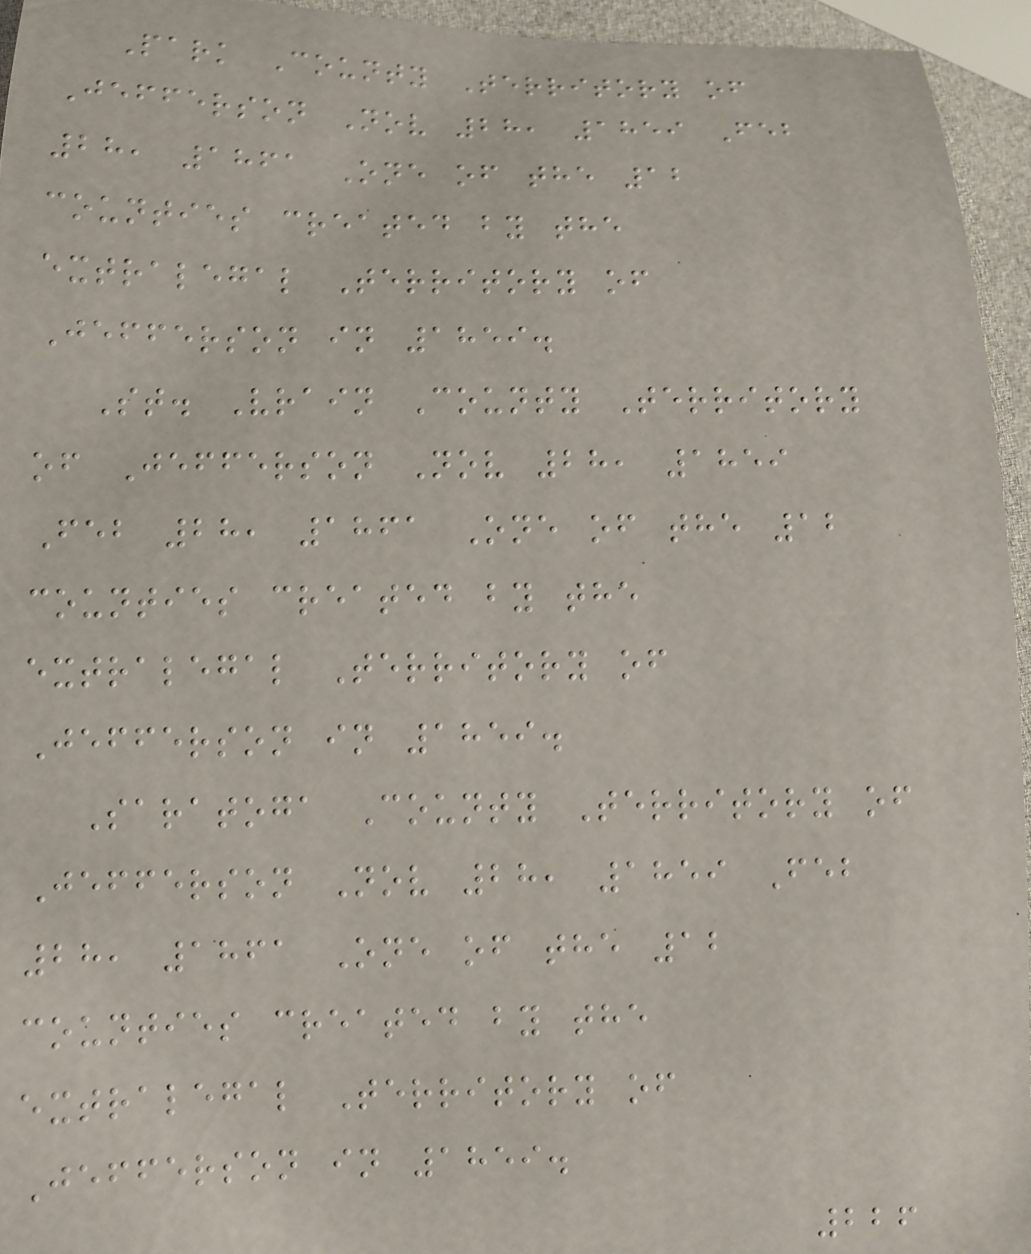Park County Territory of
Jefferson Nov 28, 1859 Feb
28, 1861 One of the 12
counties created by the
extralegal Territory of
Jefferson in 1859.
St. Vrain County Territory
of Jefferson Nov 28, 1859
Feb 28, 1861 One of the 12
counties created by the
extralegal Territory of
Jefferson in 1859.
Saratoga County Territory of
Jefferson Nov 28, 1859 Feb
28, 1861 One of the 12
counties created by the
extralegal Territory of
Jefferson in 1859.
226
